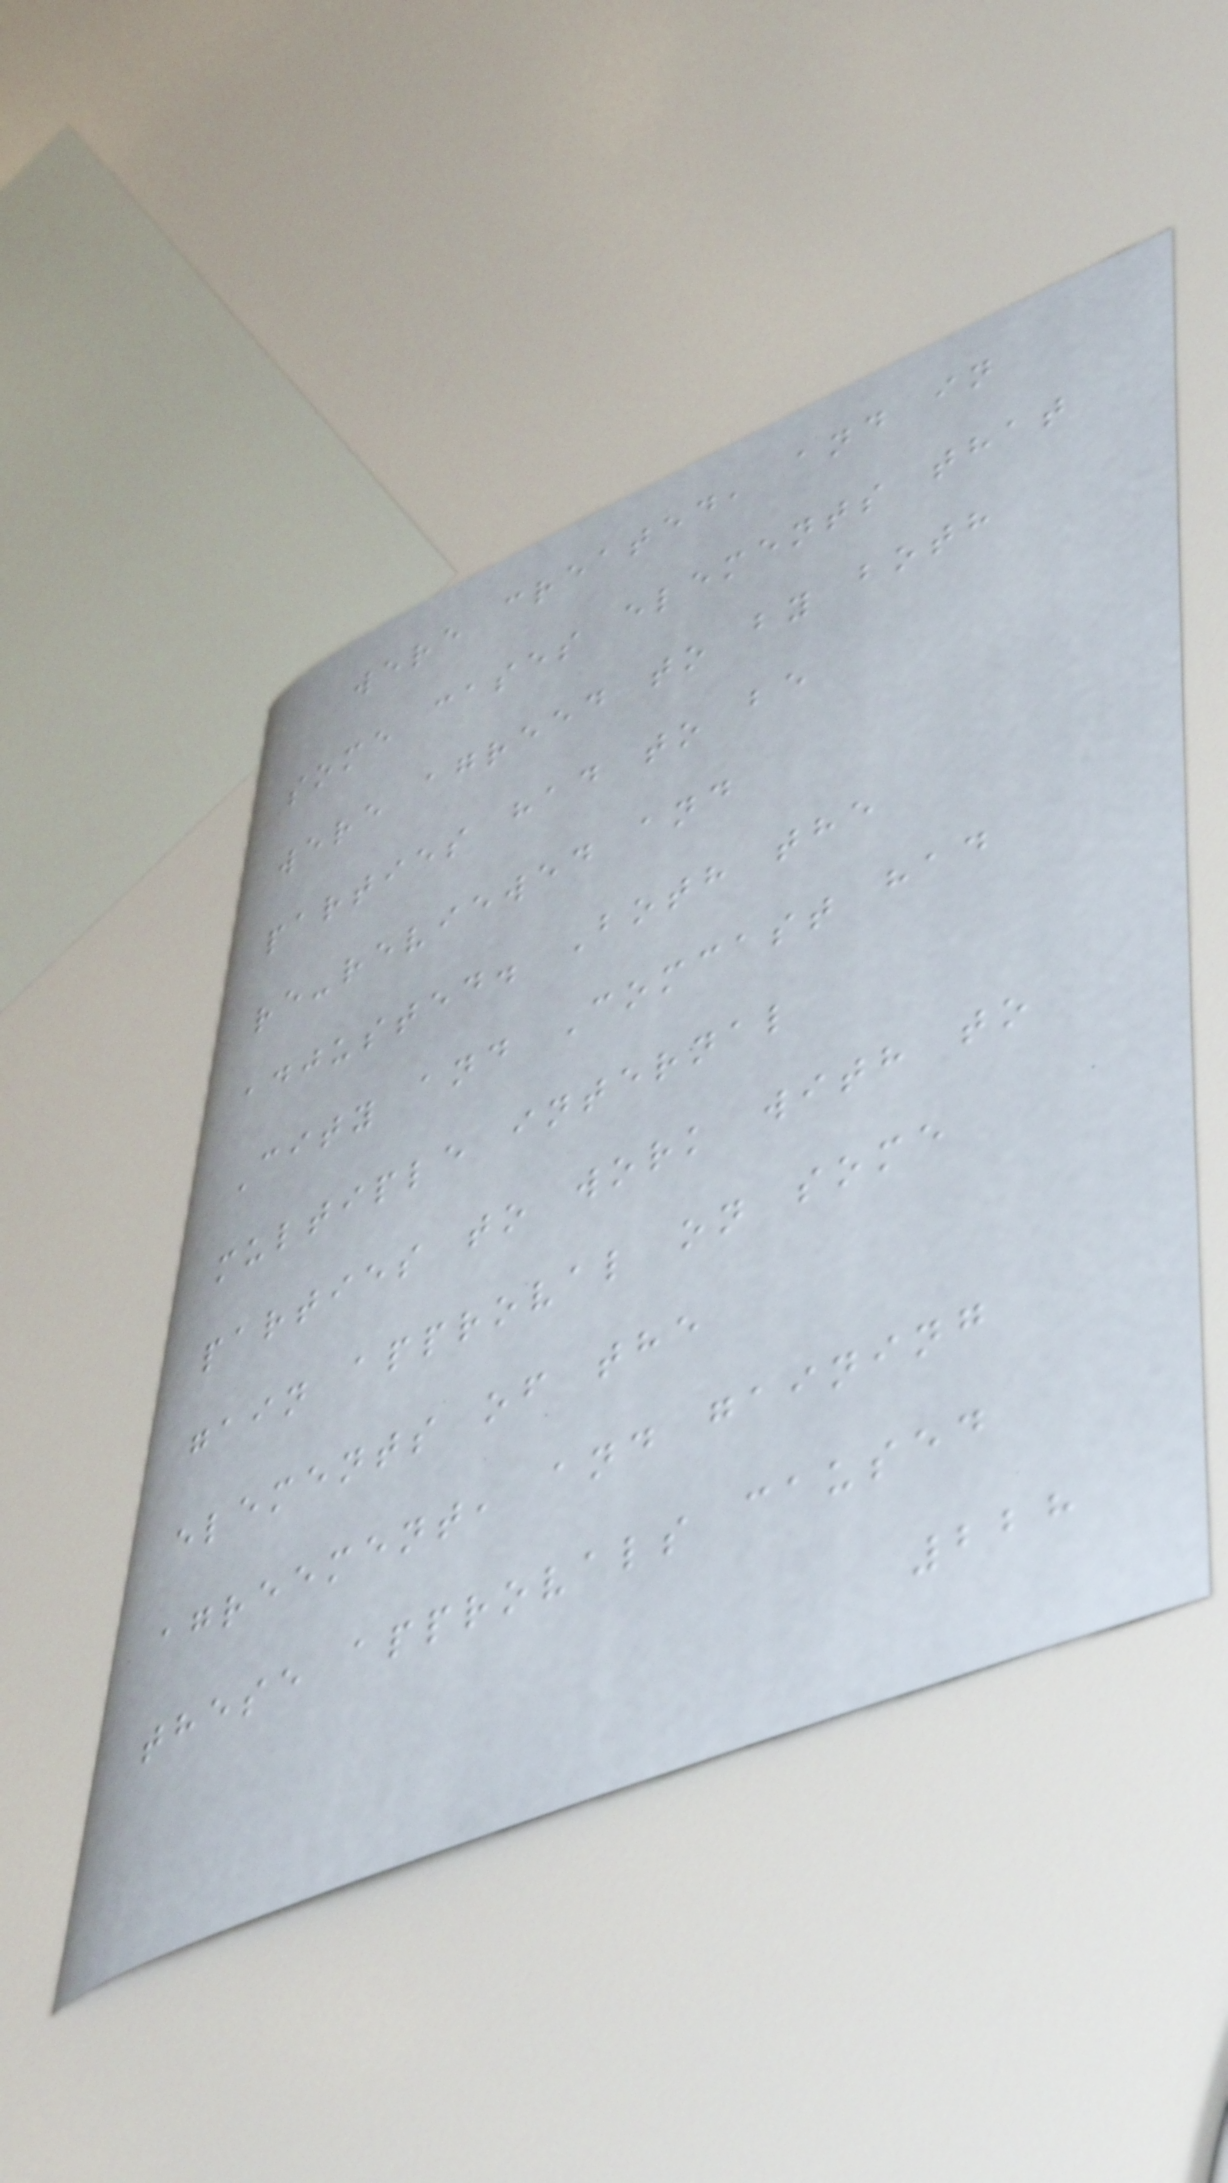were created, and in
some cases elements that
were agreed to by both
parties had to be
re-reviewed and
adjusted. Both the
City and Comcast had
multiple internal
parties to work with to
gain approval on some
elements of the
agreement, and gaining
these approvals caused
228
